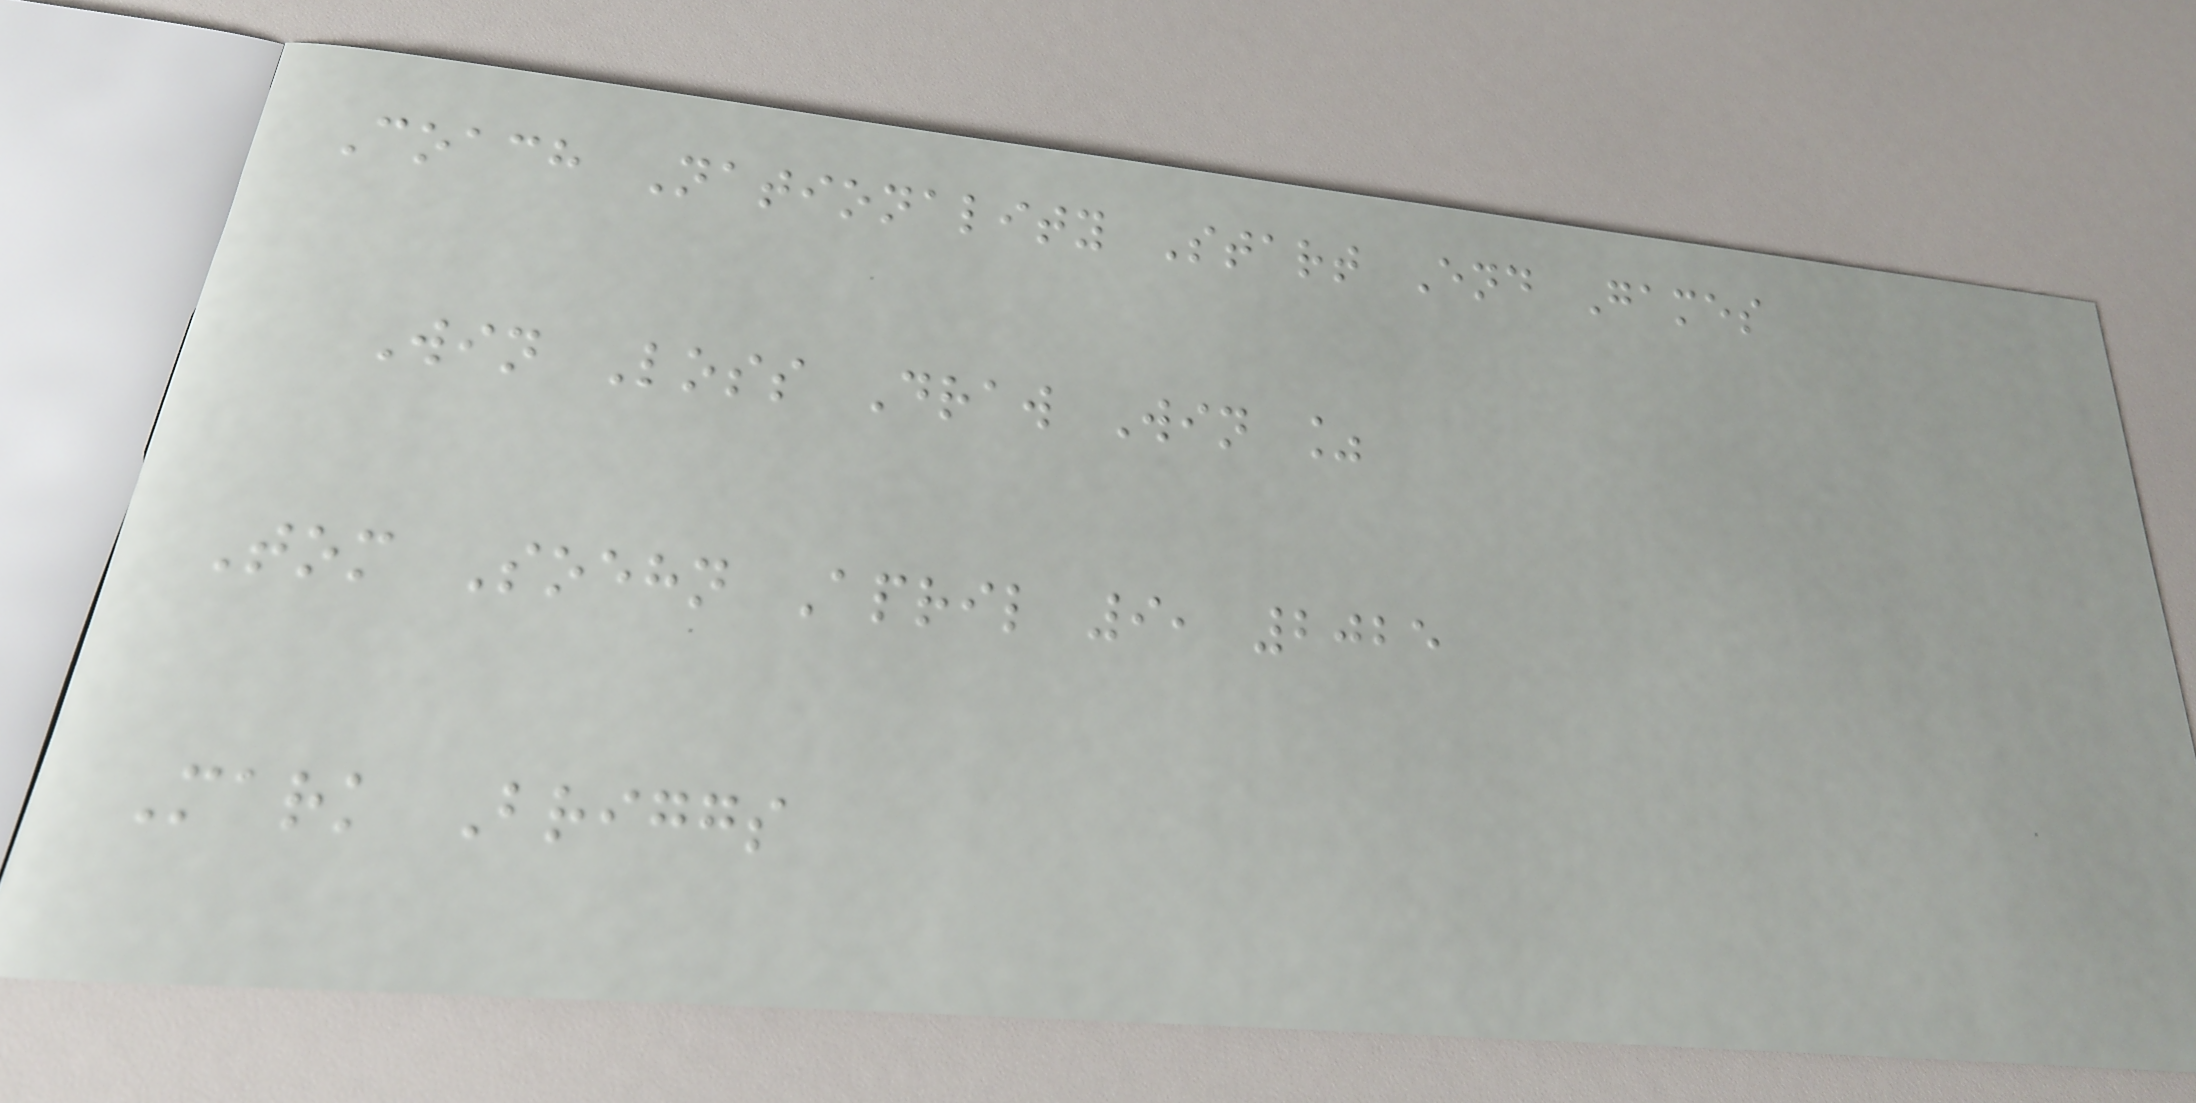Coach Nationality Start End Games
Win Loss Draw Win %
Tom Soehn April 9, 2025
Mark Briggs
